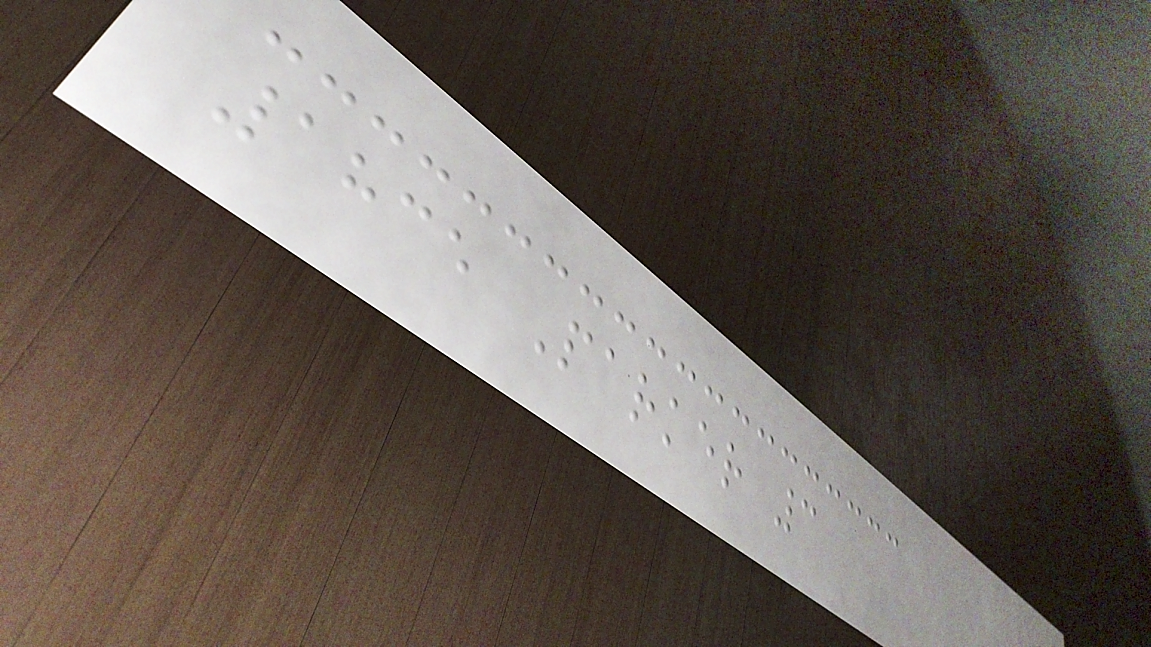1835 Parker 3
